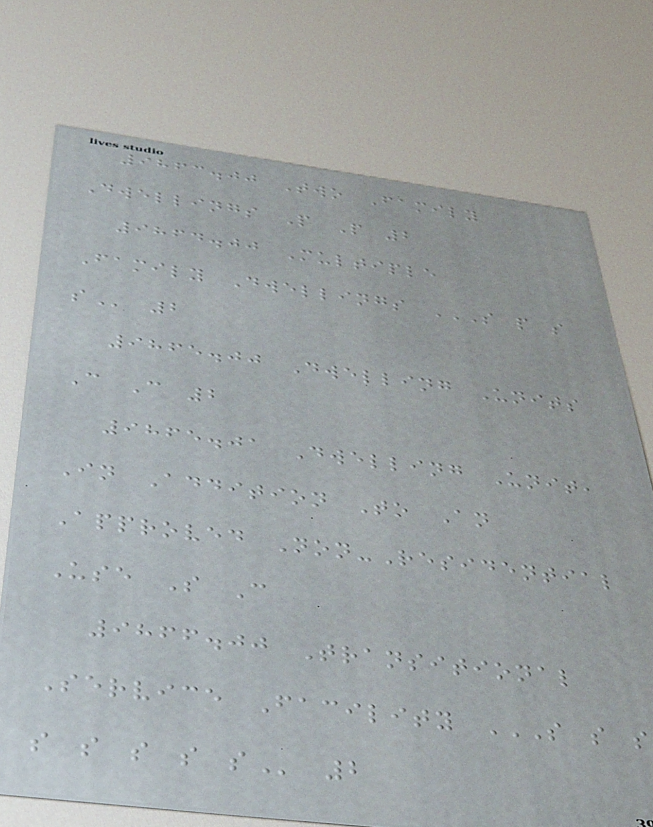9863.00 Two Family
Dwellings P P 2
9864.00 Multiple
Family Dwellings S P S
S 2
9865.00 Dwelling Units
C C 2
9865.01 Dwelling Unit,
In Addition To An
Approved Non-Residential
Use S C
9866.00 Transitional
Service Facility S S S
S S S S S 2
